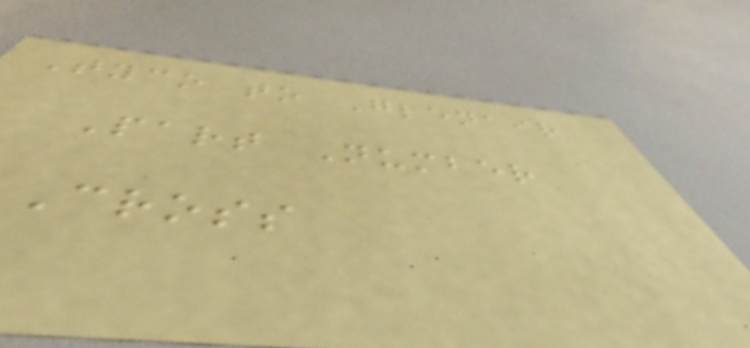Tyco to Glenair
Part Number
Cross
